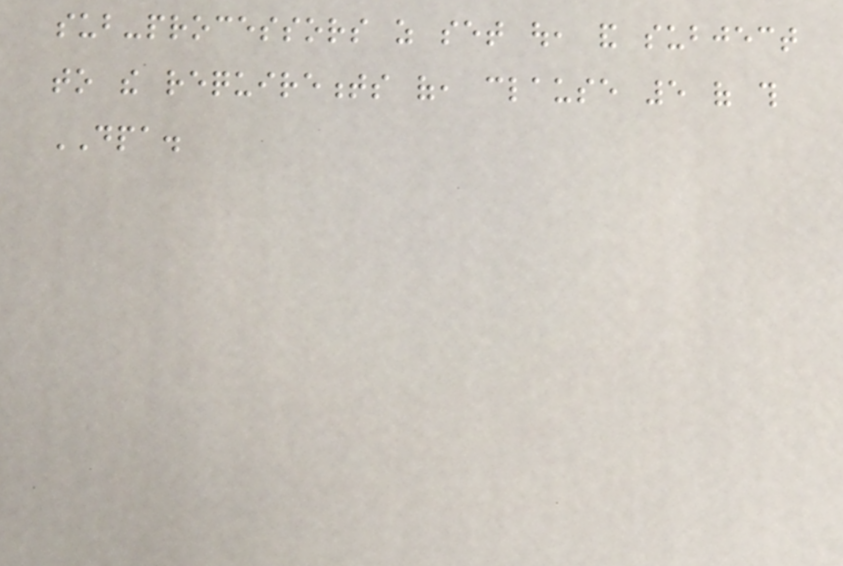sub-processors as set out, and subject
to the requirements of, clause 5 of this
DPA.
